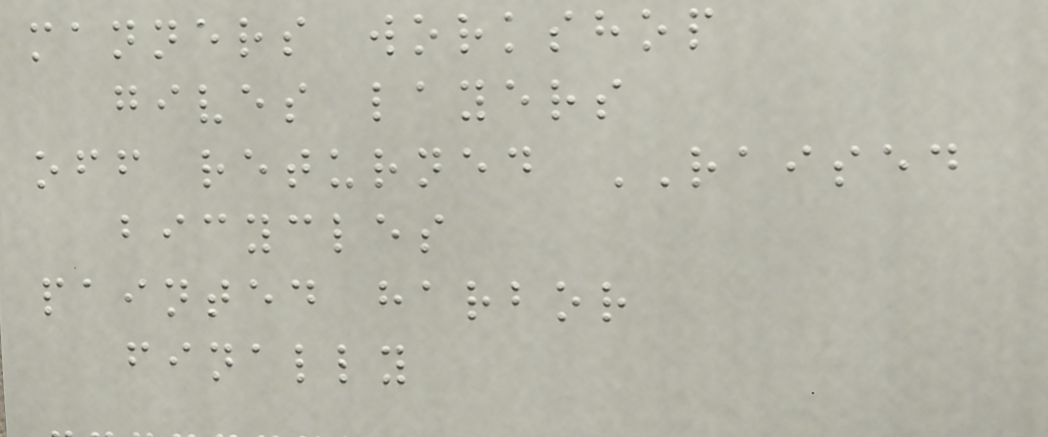manners workshop
gives layers
off returned RAISED
bicycles
painted harbor
finally
